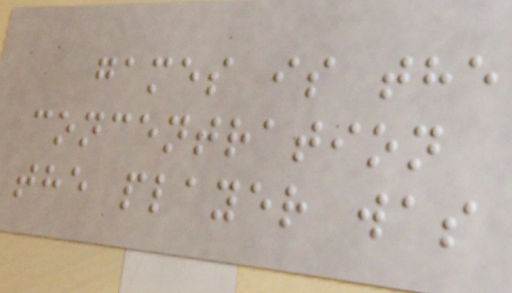games is the
concentration
the player was
